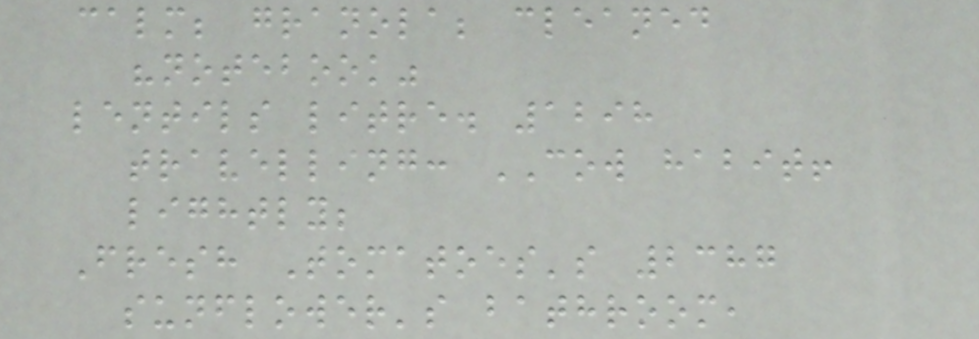calm; granola; cleaned
"notebook"
lentils litre. 1298
travelling: COW habit!
lightly;
Fresh Tomatoes's 2387
sunflower's bathroom,
